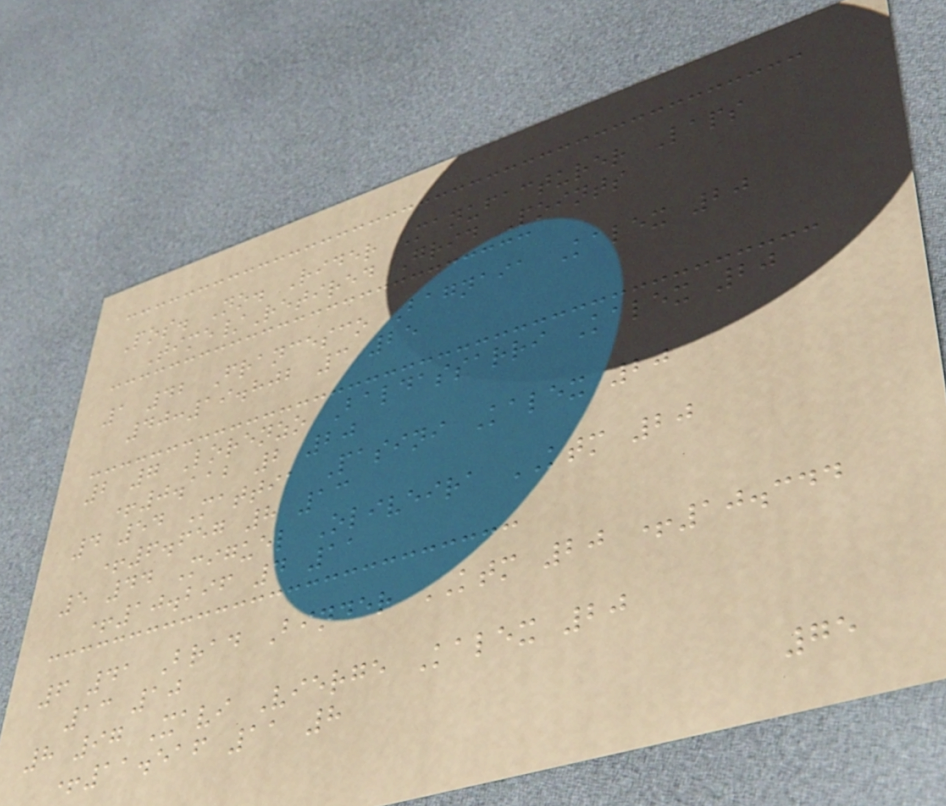Pos. No. Rider Manufacturer Laps
Time/Retired Grid Points
1 42 Francesco Bagnaia Kalex 20
40:19.802 3 25
2 7 Lorenzo Baldassarri Kalex 20
+0.112 2 20
4 54 Mattia Pasini Kalex 20
+6.657 8 13
5 44 Miguel Oliveira KTM 20
+10.296 4 11
6 41 Brad Binder KTM 20 +10.344
13 10
8 97 Xavi Vierge Kalex 20
+11.516 11 8
75
